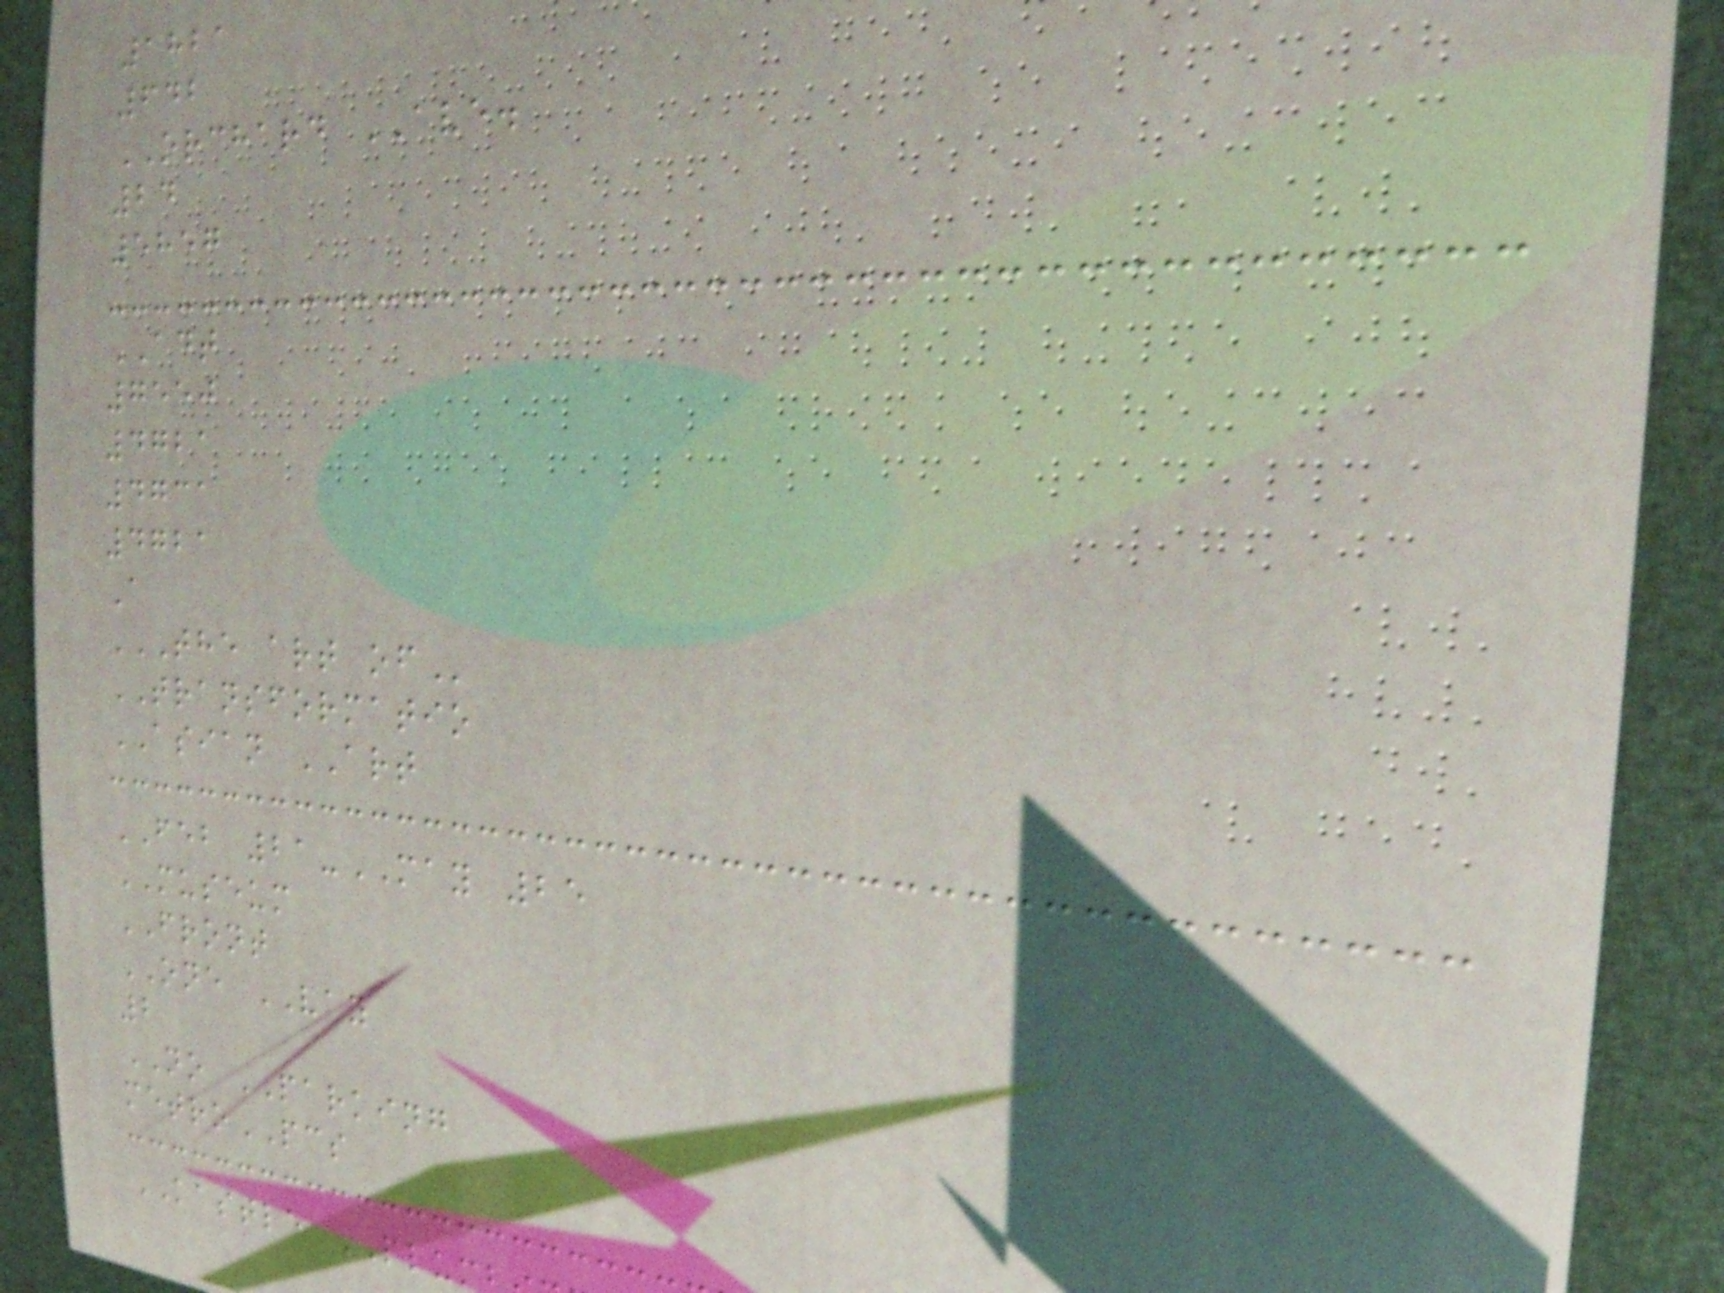1821
642
ORCHARD AVE.
24
5857
ADT
7550
4721
4731
4721
A
THE ART OF
TRANSFORMATIO
ASIAN ART
FEB 21-MAY 25
MUSEUM
FRONT
ONE VAY
2
NO PARKING
metroPCS
KASTLE PLUM
